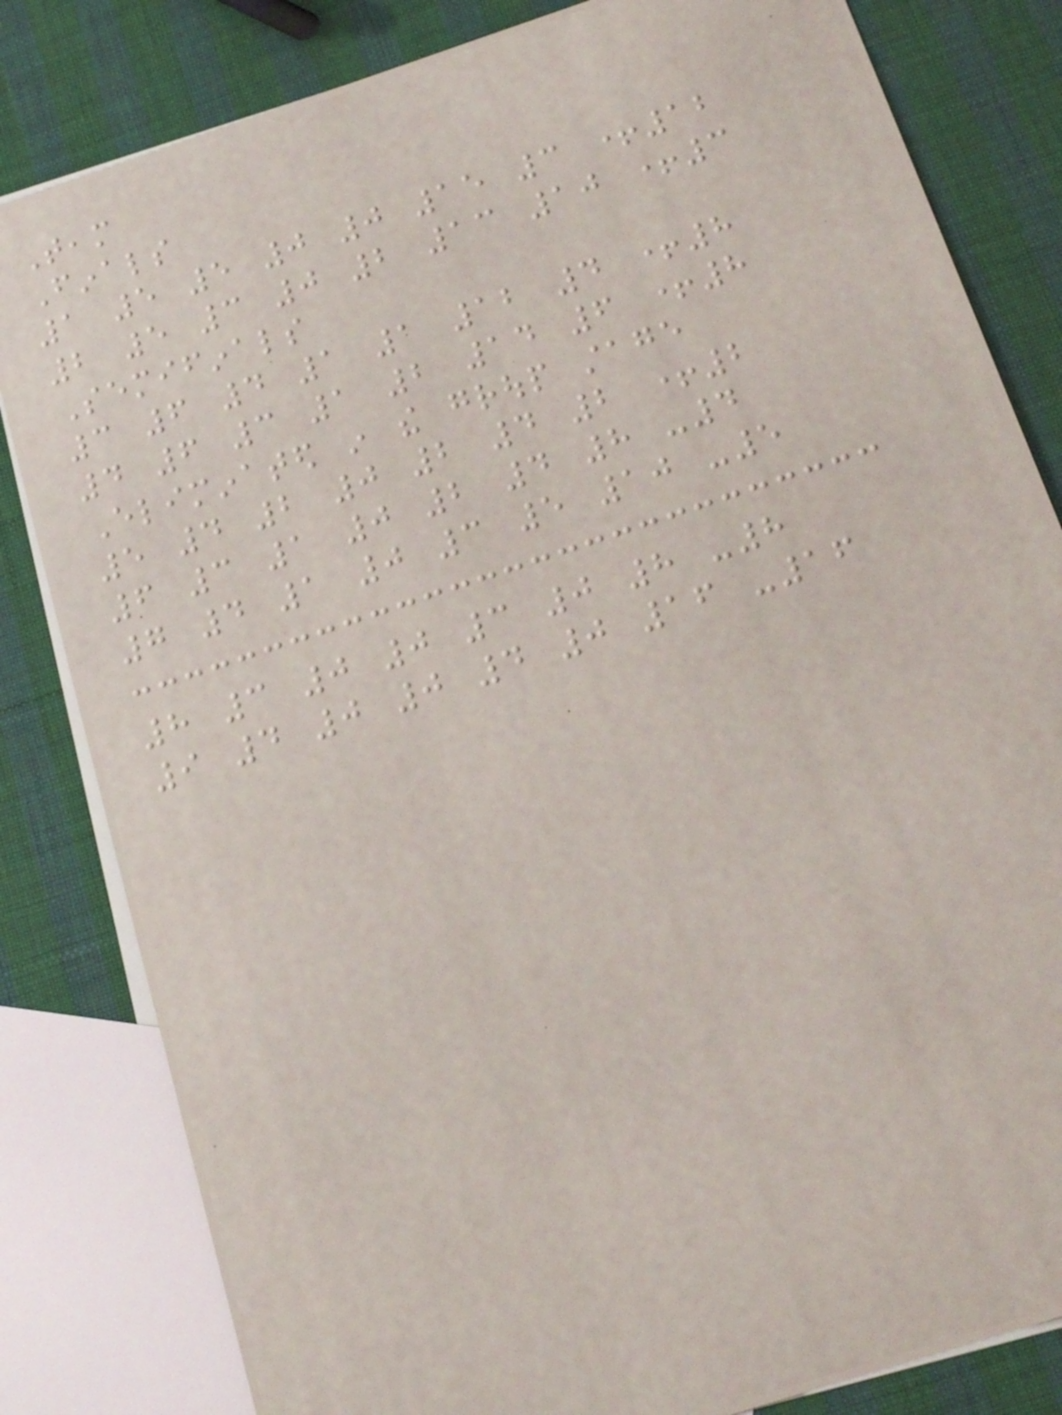Team
Finals
1 5 5 0 0 15 3 +12
2 5 3 0 2 13 10 +3
Semifinals
3 6 4 1 1 12 4 +8
4 6 3 1 2 14 6 +8
Eliminated in the group stage
5 4 2 0 2 4 2 +2
6 3 1 0 2 4 8 -4
7 4 1 0 3 5 10 -5
8 3 0 0 3 0 8 -8
9 4 0 0 4 0 16 -16
